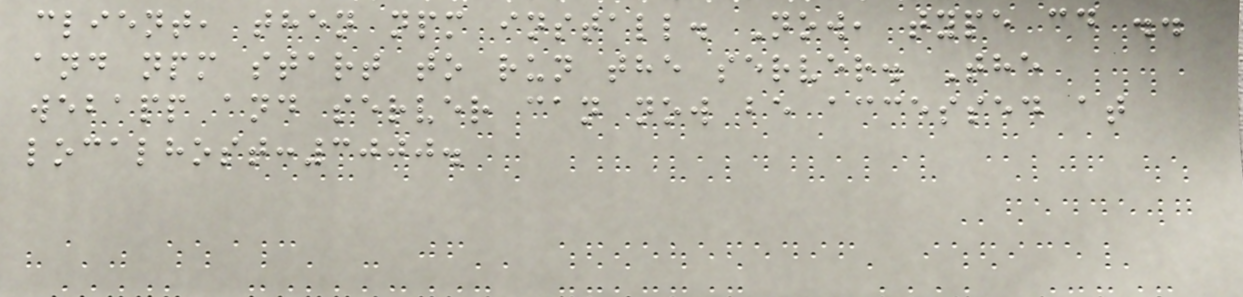client, then npm install. Now, type cd ..
and npm start to run the server. The
webapp and server can now be accessed at
localhost:3000.
